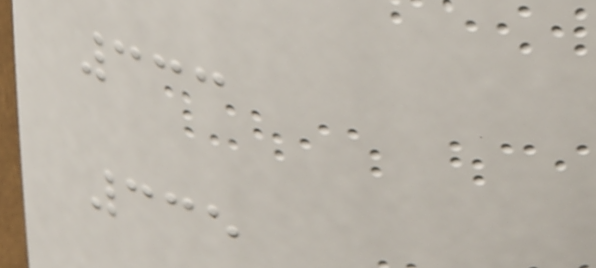333
335
